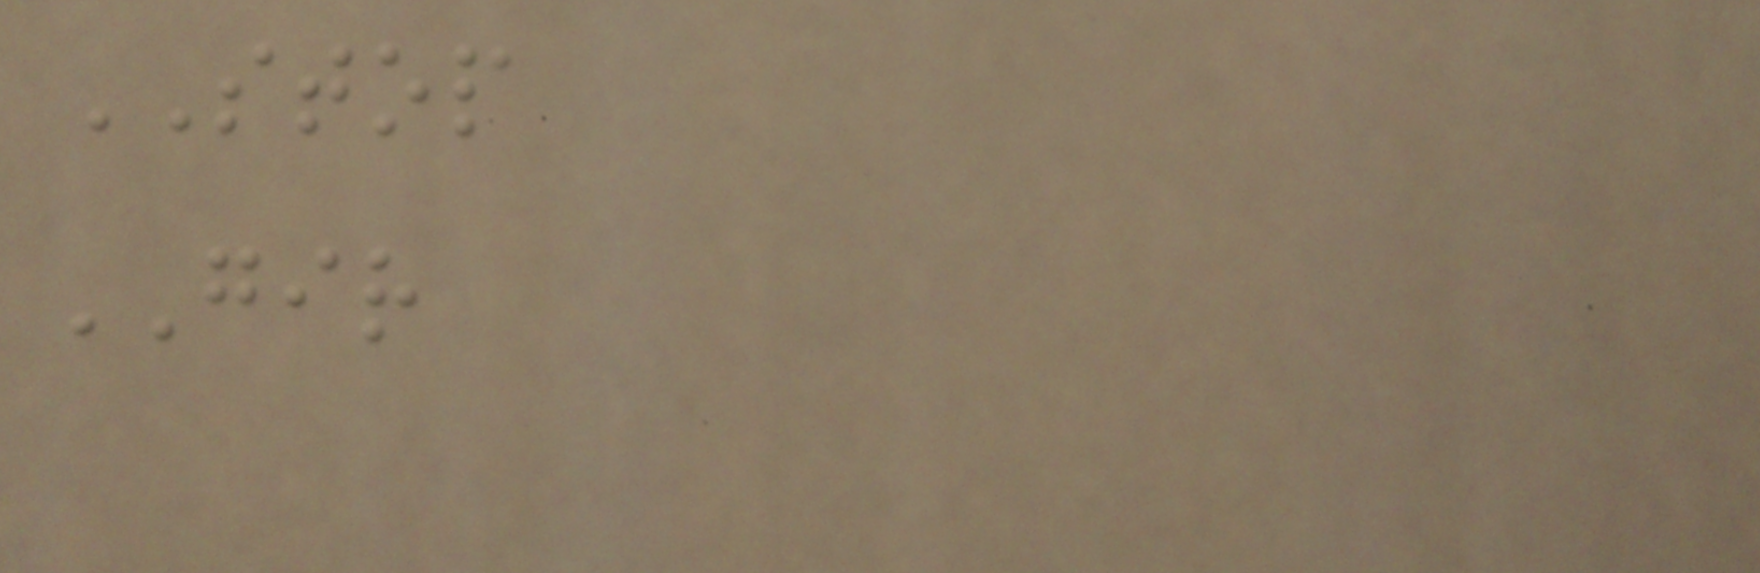STOP
GIR
